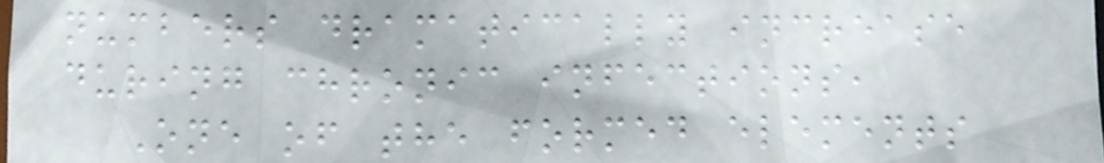numbers dramatically increase
during chronic infections,
One of the formed elements
